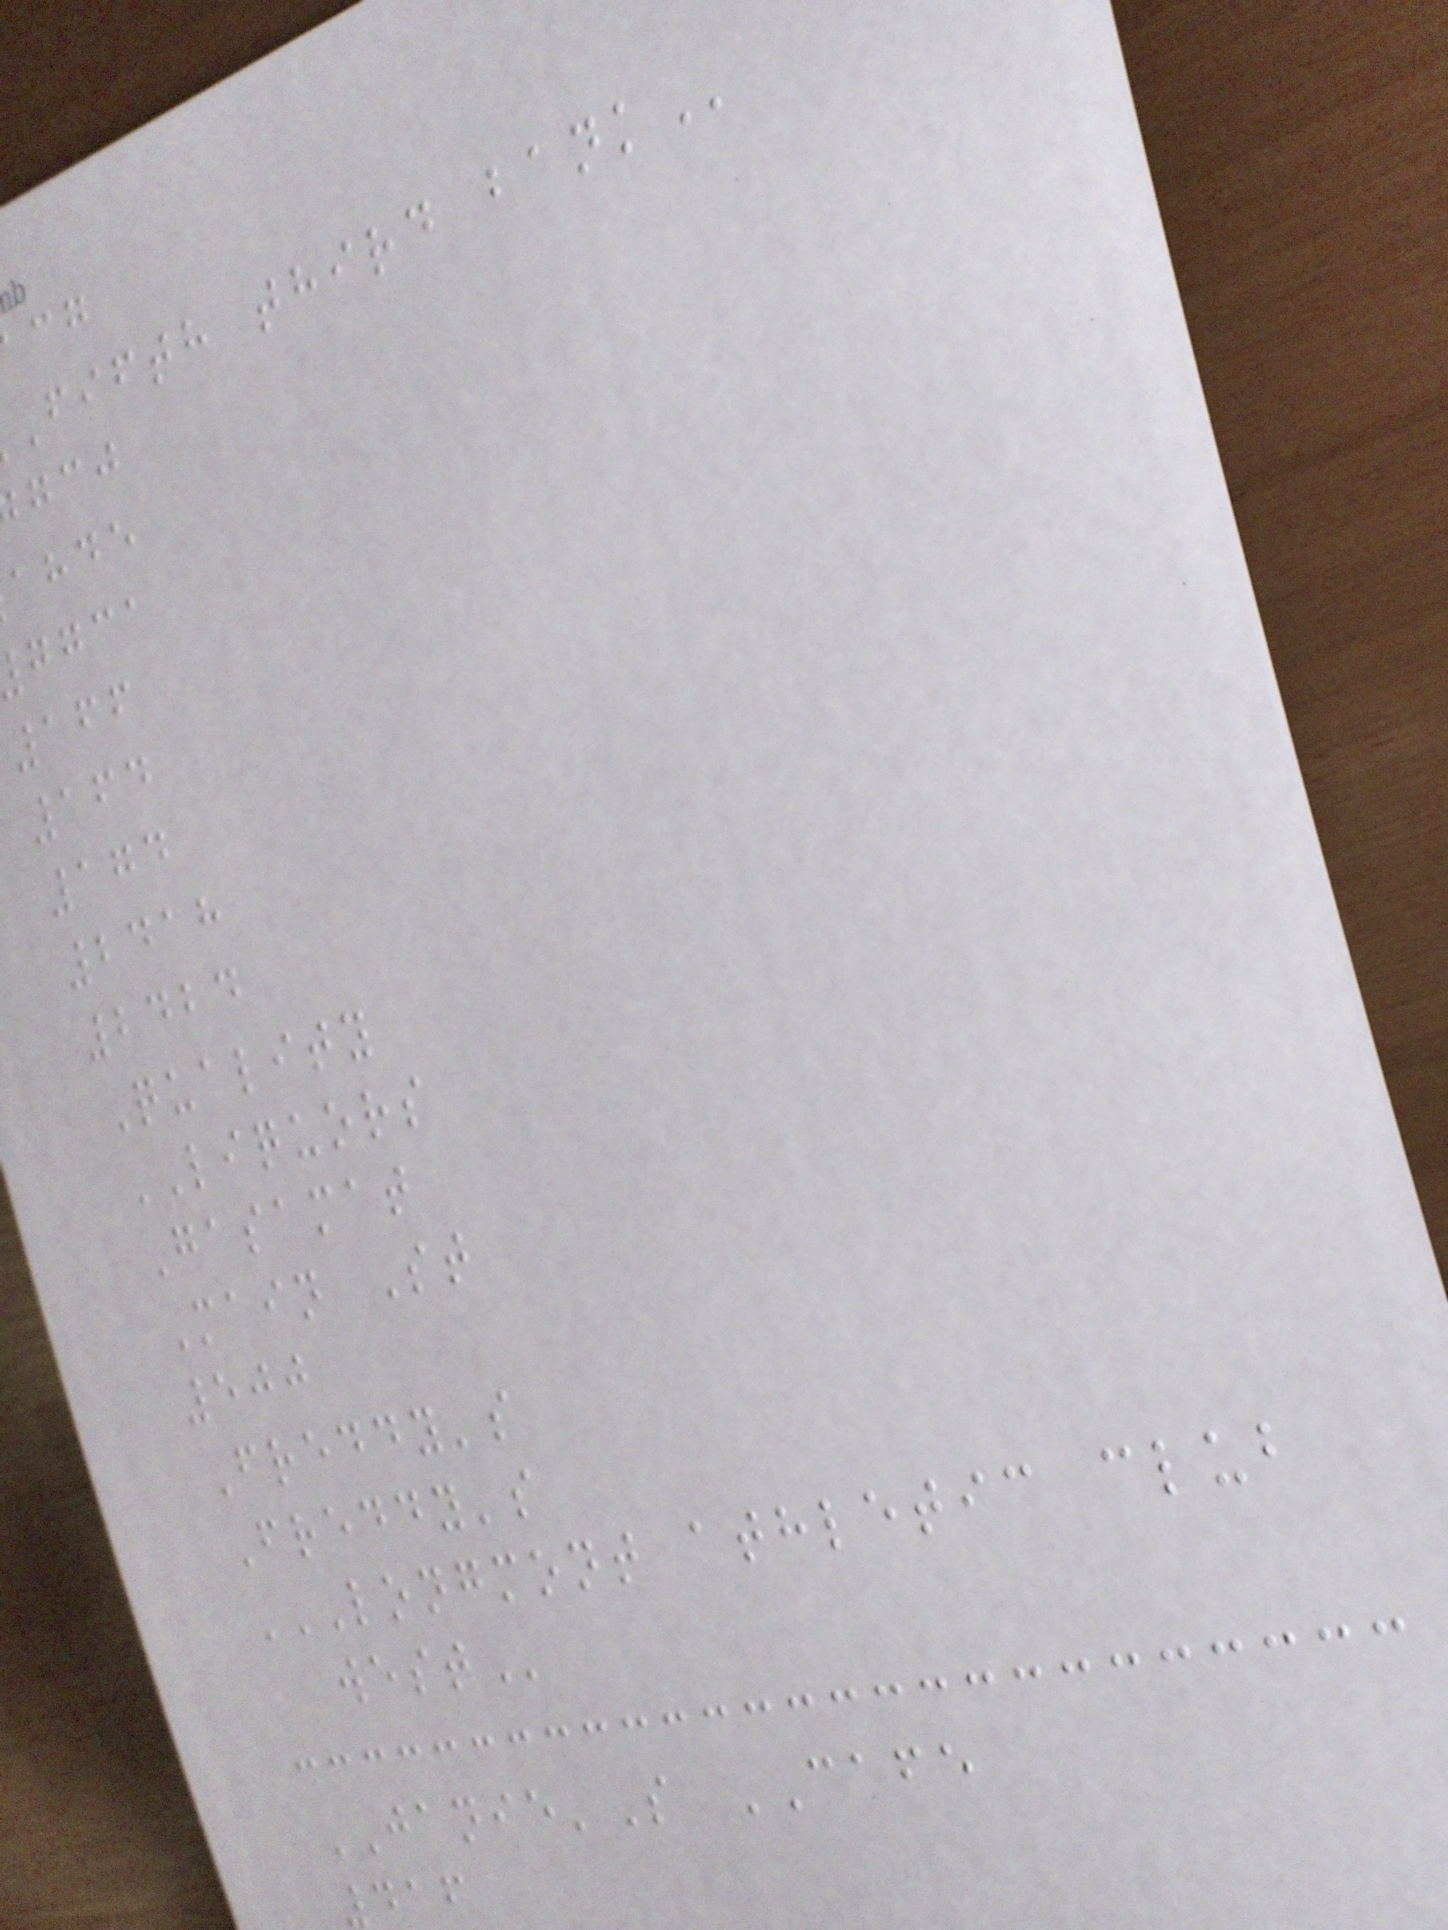fifth third
ahde
ggca
166
164
174
2418
2424
Quality
LIQUORS
Gasamat
Main St
500
Freddy's
Freddy's
LONGMONT ATHLETIC CLUB
JANIE'S CAFE
416
